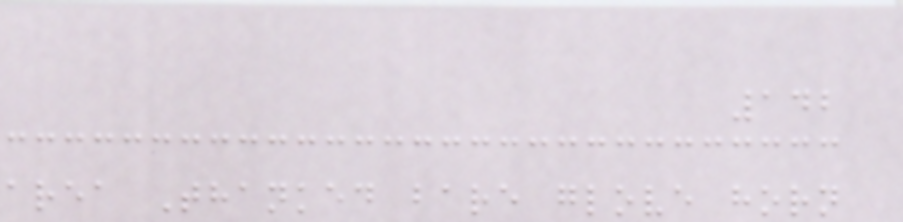142
area Thanked bare glove horn
